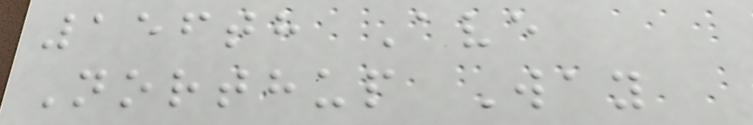156th Ave
Northup Way
